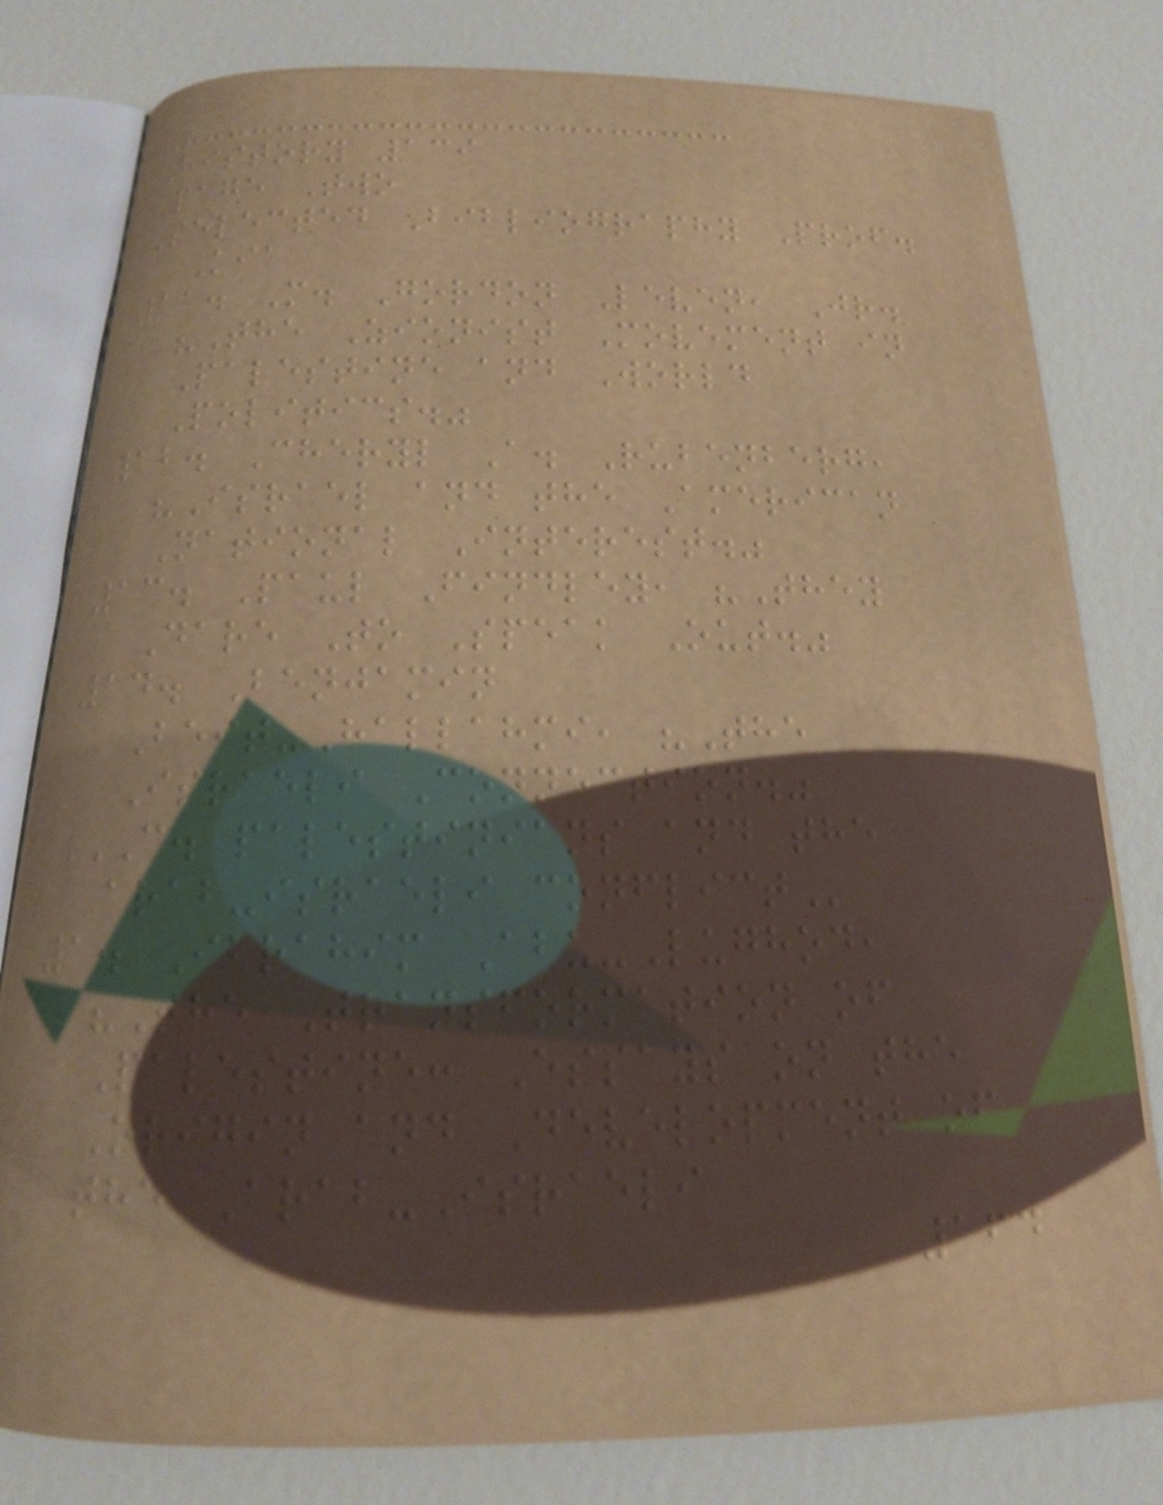History 139
Page Two
Selected Bibliography Prof.
Kia
11. M. Gordon Leven, Jr.
"The Zionist Movement in
Palestine and World
Politics."
12. Cheryl A. Rubenberg,
"Israel and the American
National Interest."
13. Paul Findley, "They
Dare To Speak Out."
14. Benjamin
Beit-Hallahmi, "The
Israeli Connection."
C. PALESTINIANS AND THE
ARAB-ISRAELI CONFLICT
1. Ibrahim Abu-Lughod,
"The Transformation of
Palestine: Essays on the
Origin and Development of
the Arab-Israeli
164
